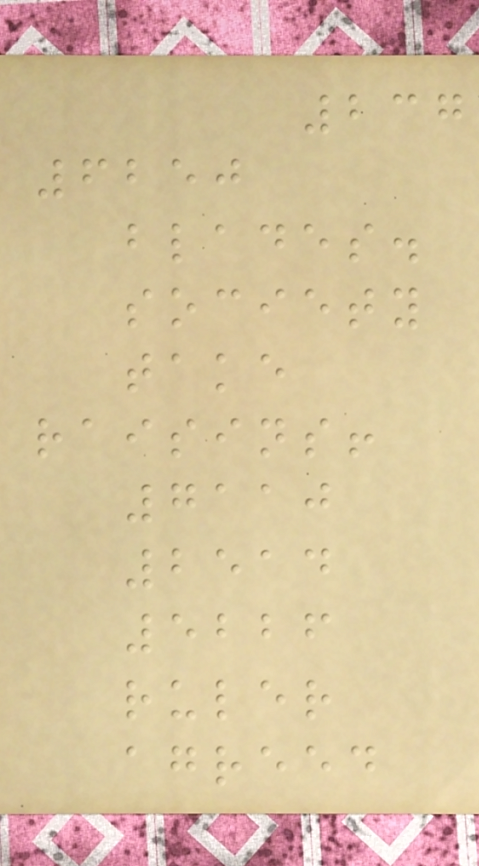237
6250
blades.
society
take
raisins!
7110
2514
5226
ruler
agreed
